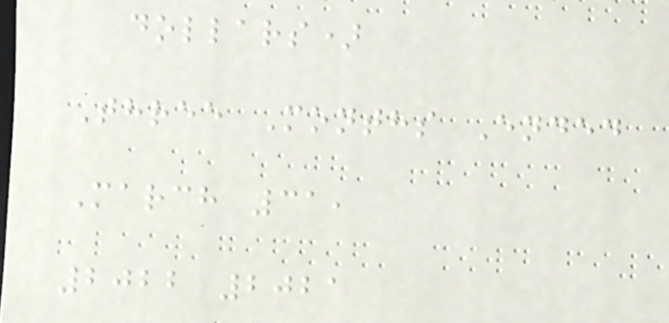dollars)
Three Months Ended
March 31,
2022 2021
